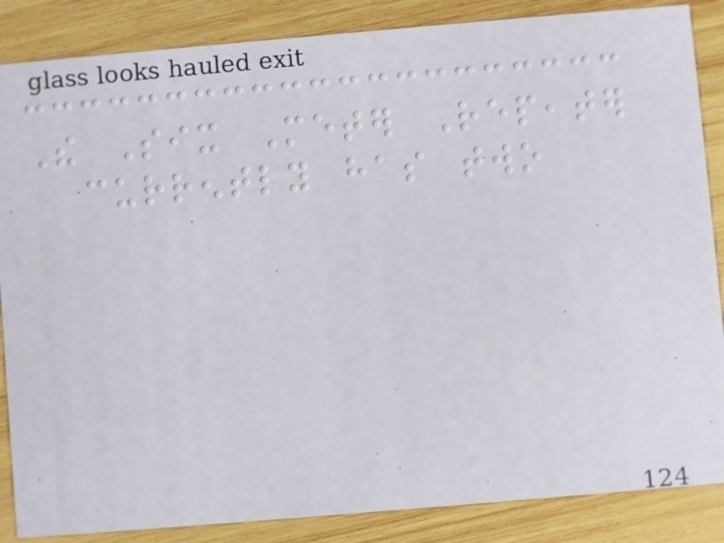The Six Meter Repeater
currently has two
